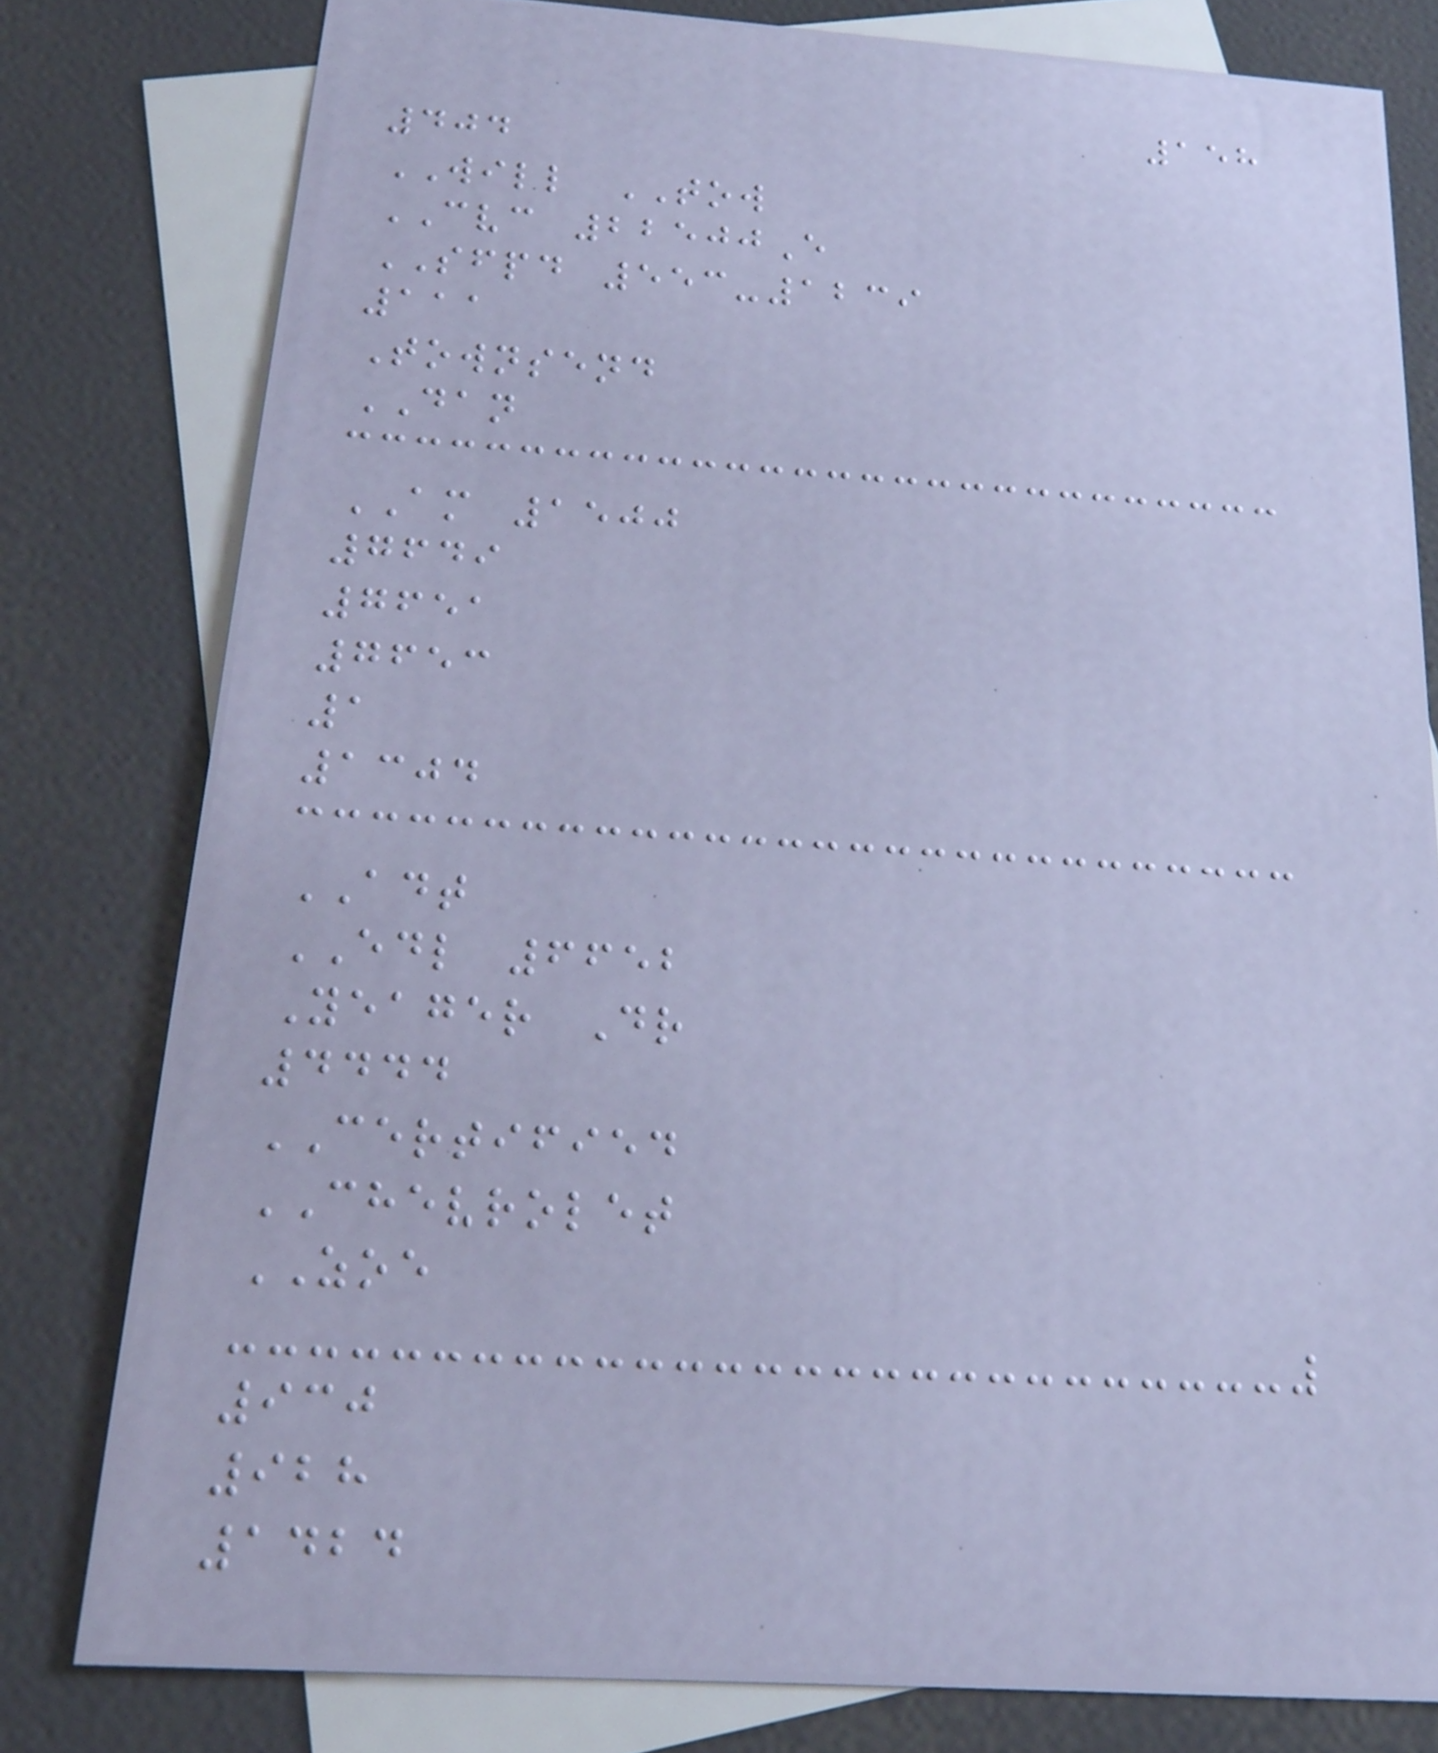158
404
WILL TOW
CVC 22500E
SFPD 553-1239
111
Townsend
DAN
AM 1500
7649
7651
7653
1
1304
ADT
EDL 6652
Yeager Dr
4444
CERTIFIED
CHEVROLET
ZOE
930
928
1424
